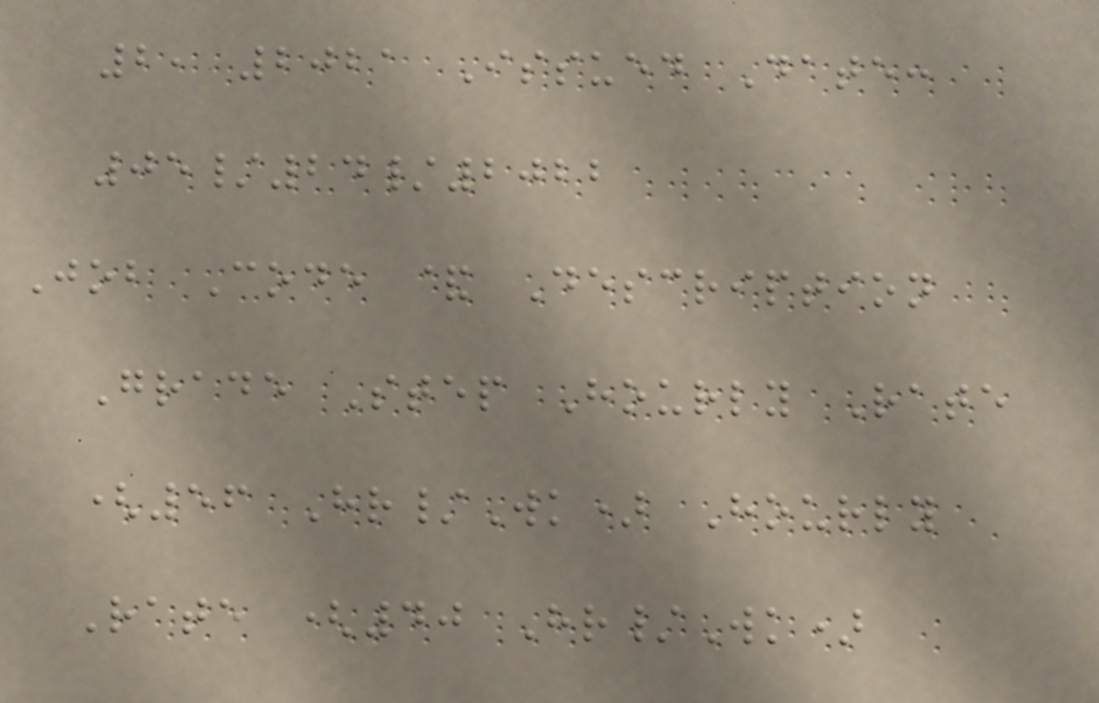2, 2021 Issued Date:
05/24/2022
Job Code & Description
Grade Step Hourly Rate
(56 Hr/Wk) Hourly
Rate (40 Hr/Wk)
